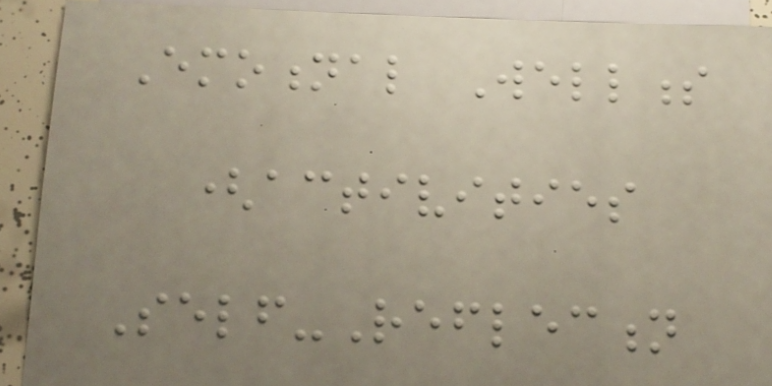Emotional Wellness
(activities
Self-Reflection
